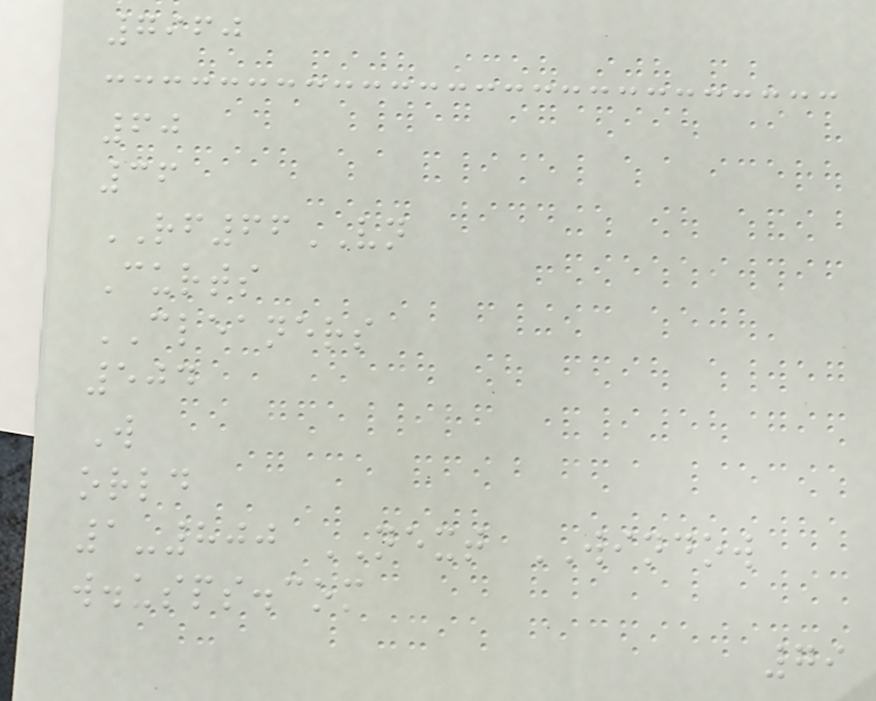7960
60
36
RF66VN
Curts
CLEANERS
504
W
orld
1-800 NEXT WINDOW
w.usps.com
79
